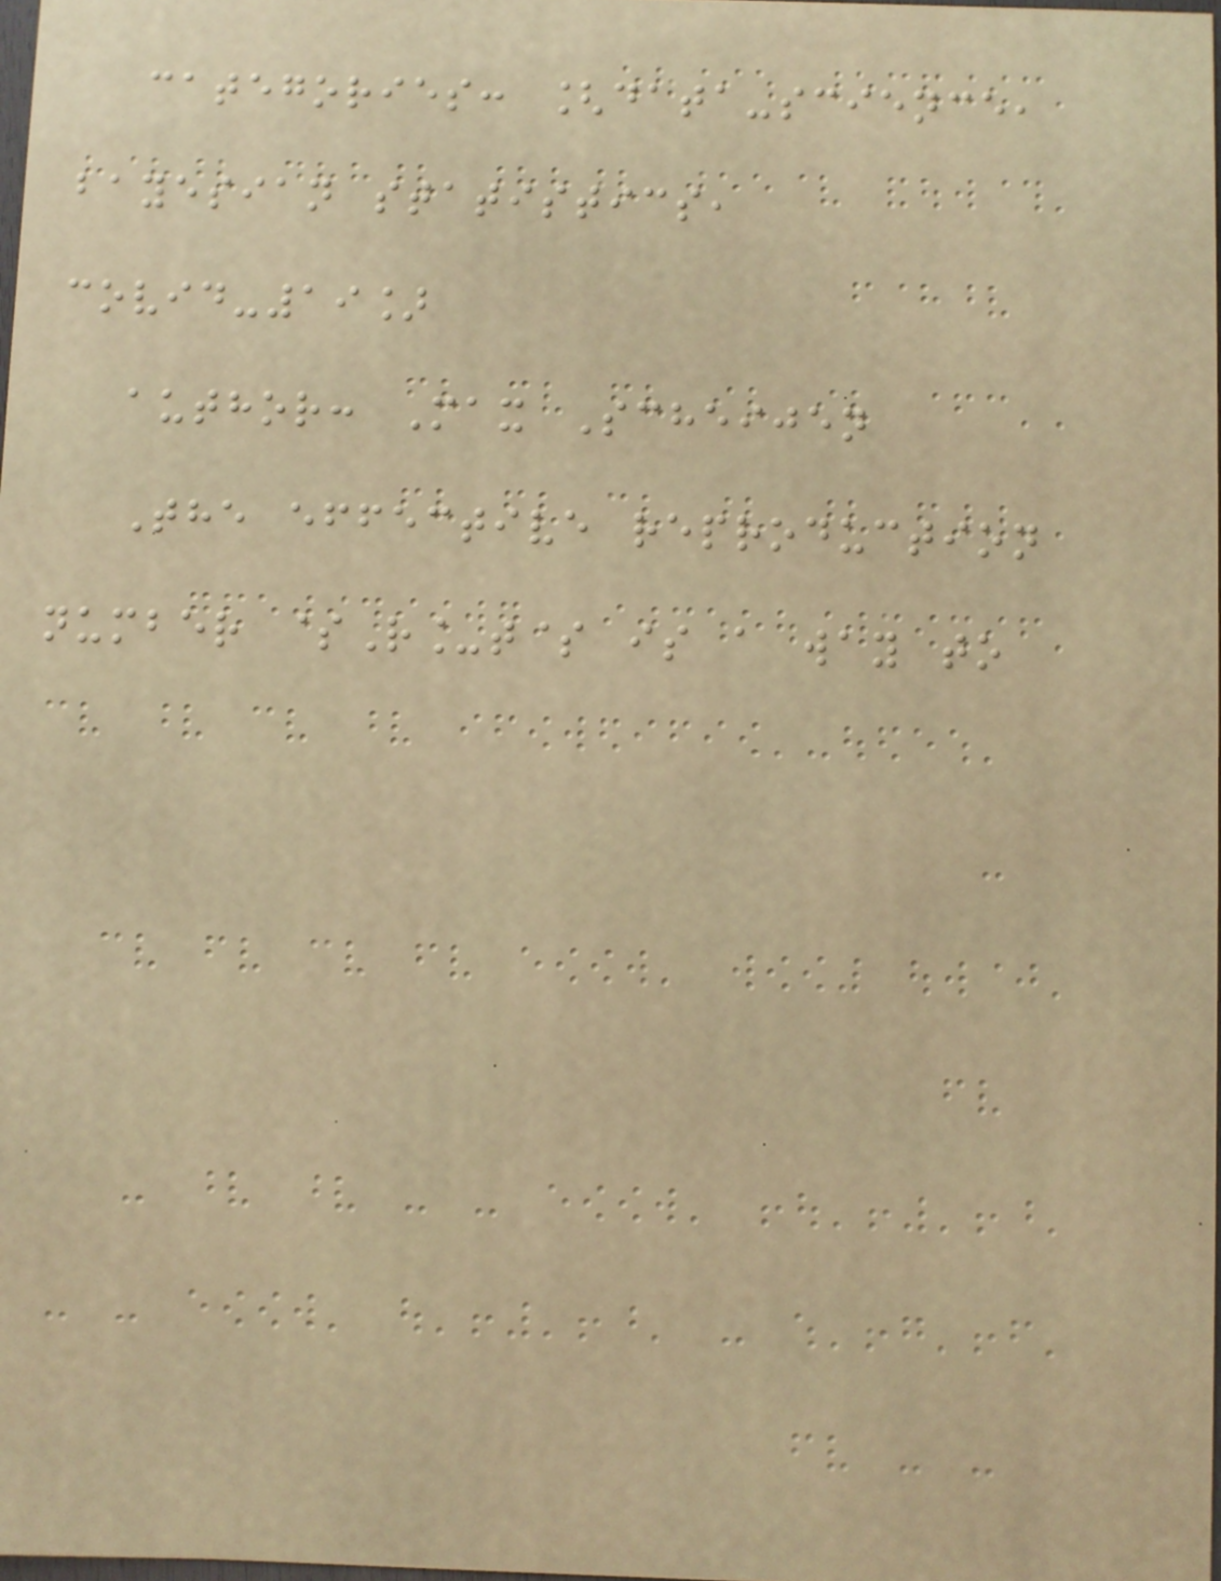categories: [data-science,
bayesian statistics,
covid-19]
author: Max Scheijen
The effective reproduction
number $R_t$ is a way to
